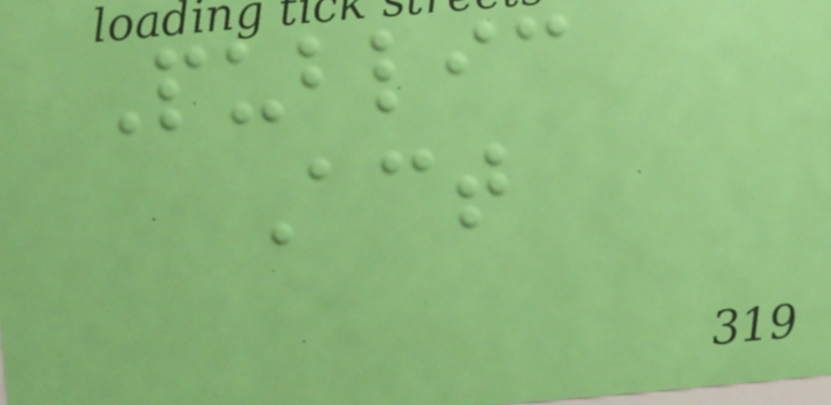Public
Act
